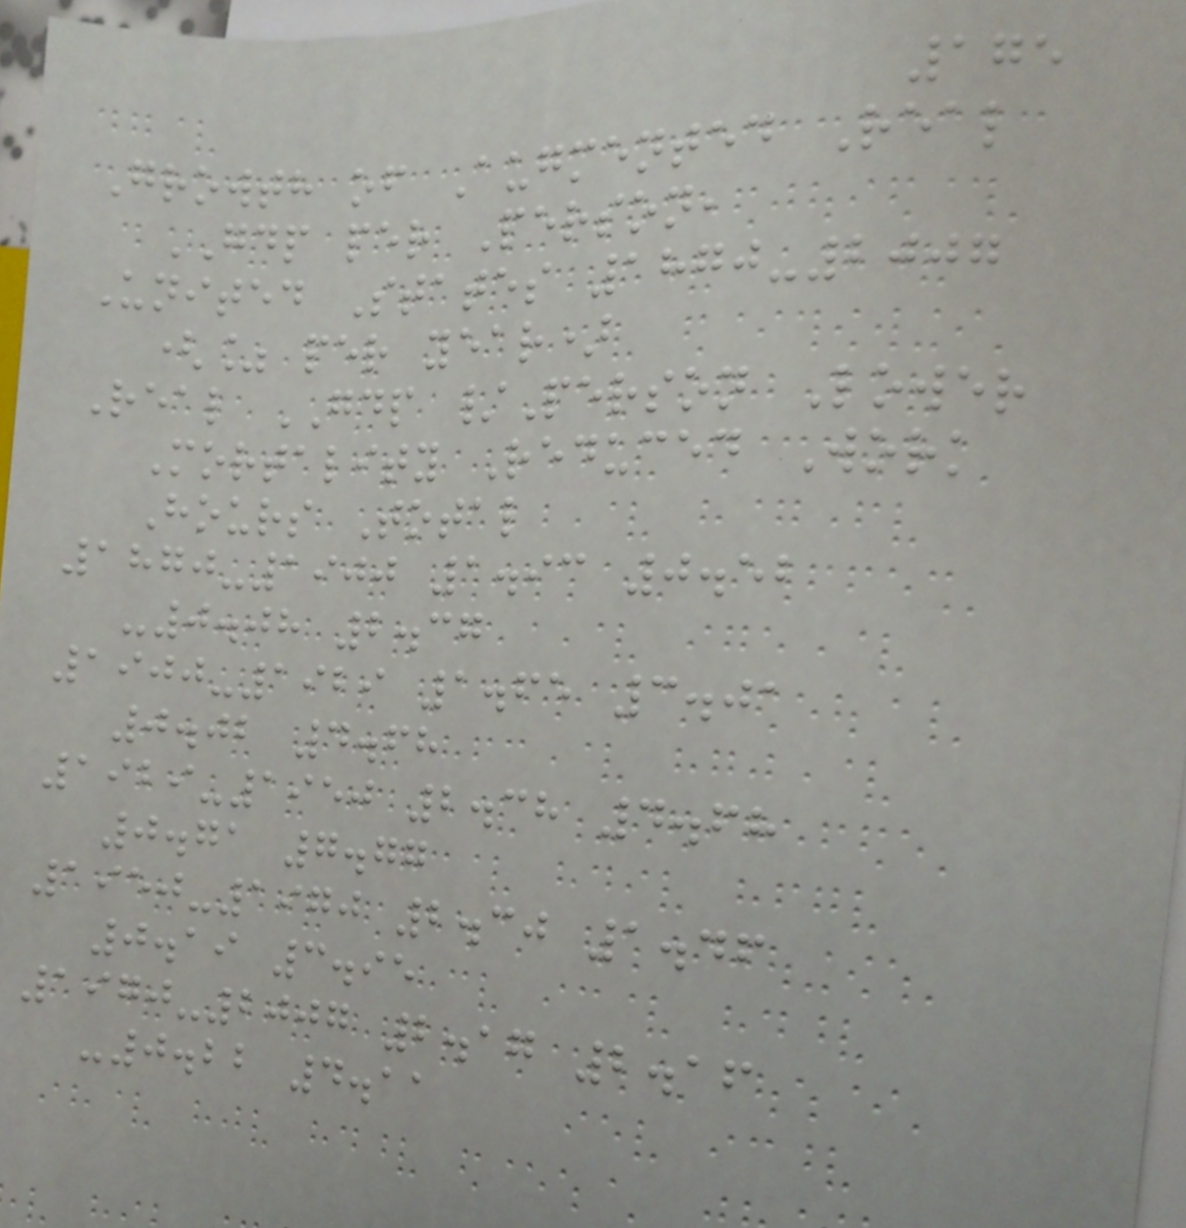175
Growth of Augmented Real
GDP per Person,
United States 1870-2007
(% per year)
Real GDP /Person Lower
Mortality Reduced Work
Hours Total
1870-1900 1.93 0.52
-0.08 2.37
1900-1929 1.65 3.01
0.02 4.68
1929-1950 2.38 4.68
0.71 7.77
1950-1970 2.30 1.46
0.19 3.95
1970-2007 2.17 2.16
-0.22 4.11
